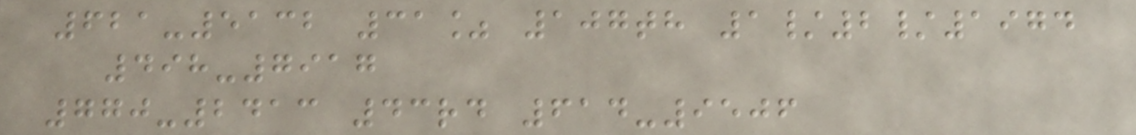621-5132 31% 107th 1/2/1974
498-7917
770-2413 43rd 614-9506
